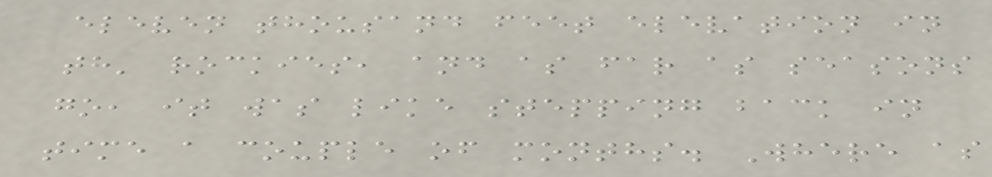eleven thousand feet elevation in
th' rockies, and as far as seasons
go, it was like stepping back in
time a couple of months. Where as
